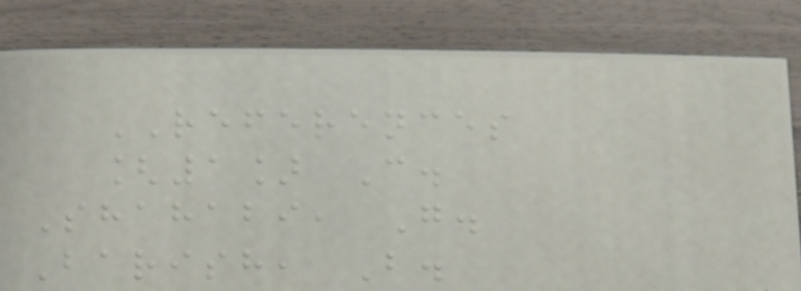REFERENCES
[1] C.
Shahabi, G.
Barish, B.
